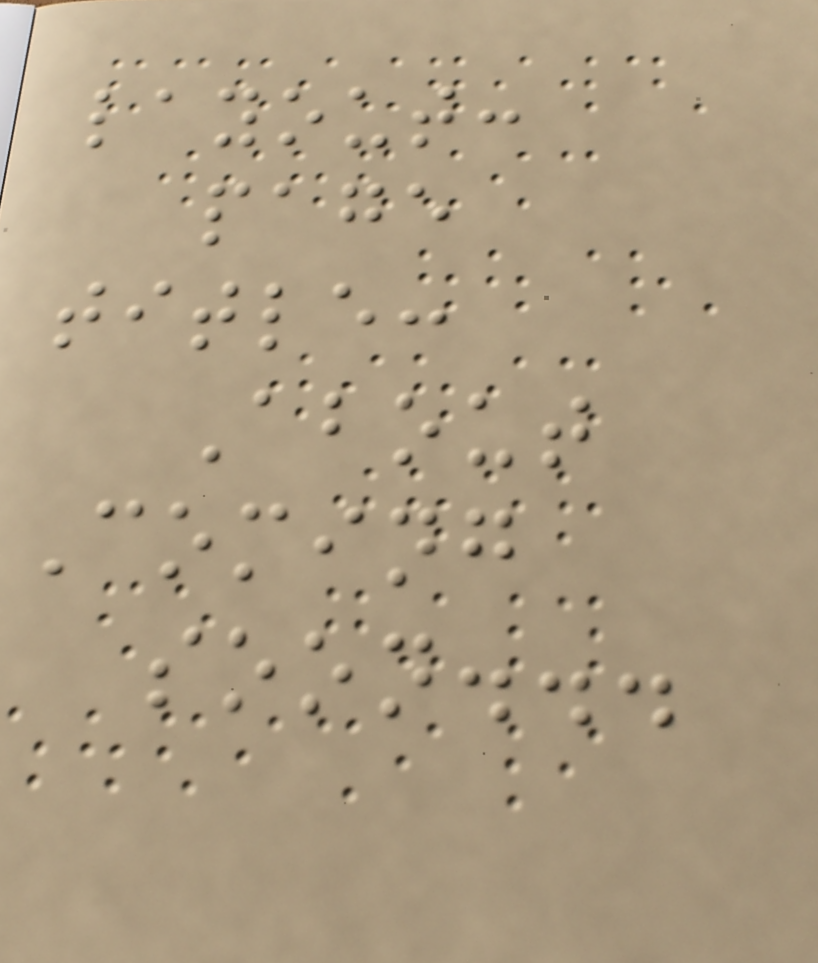layout:
page
title:
About
Coming
soon...
